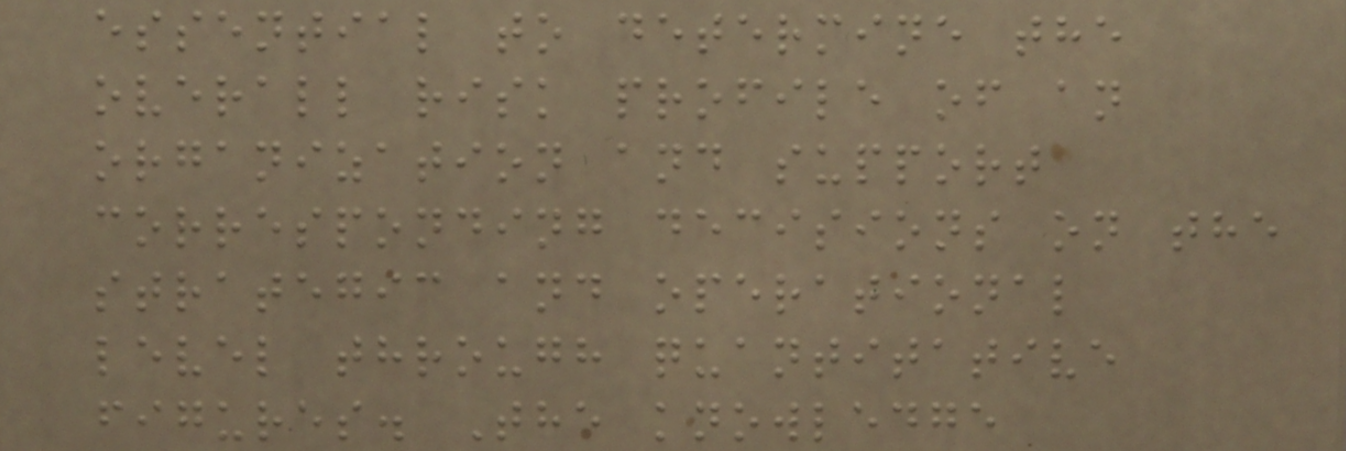essential to determine the
overall risk profile of an
organization and support
corresponding decisions on the
strategic and operational
level through quantitative
figures. The knowledge
